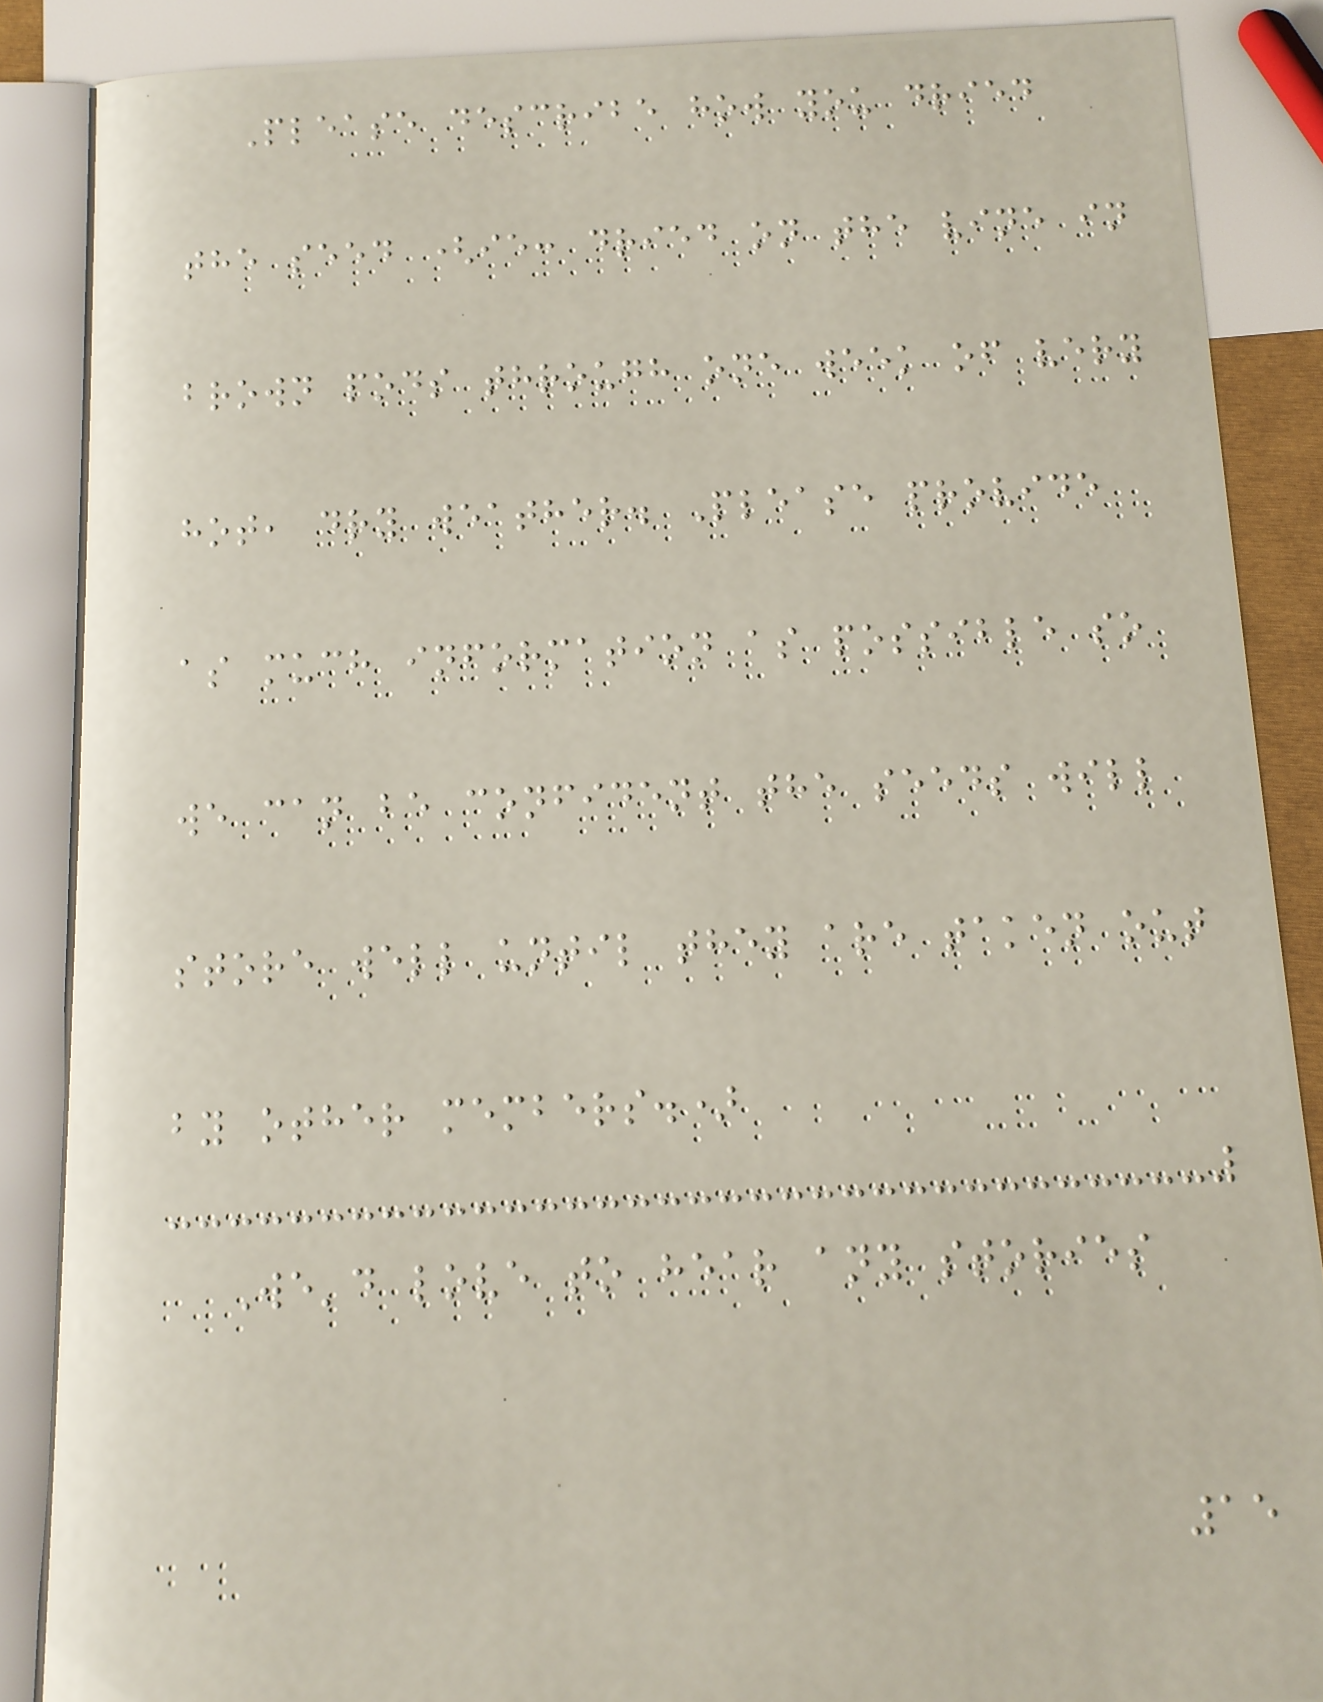Please describe how you dried
the seed (ie: dried on the vine in
brown pods through one week of very
hot, dry weather. Please provide
as much information as possible so
we can be confident the seeds will
store well until they are taken out
by other members.)
We'd love to hear any stories
15
